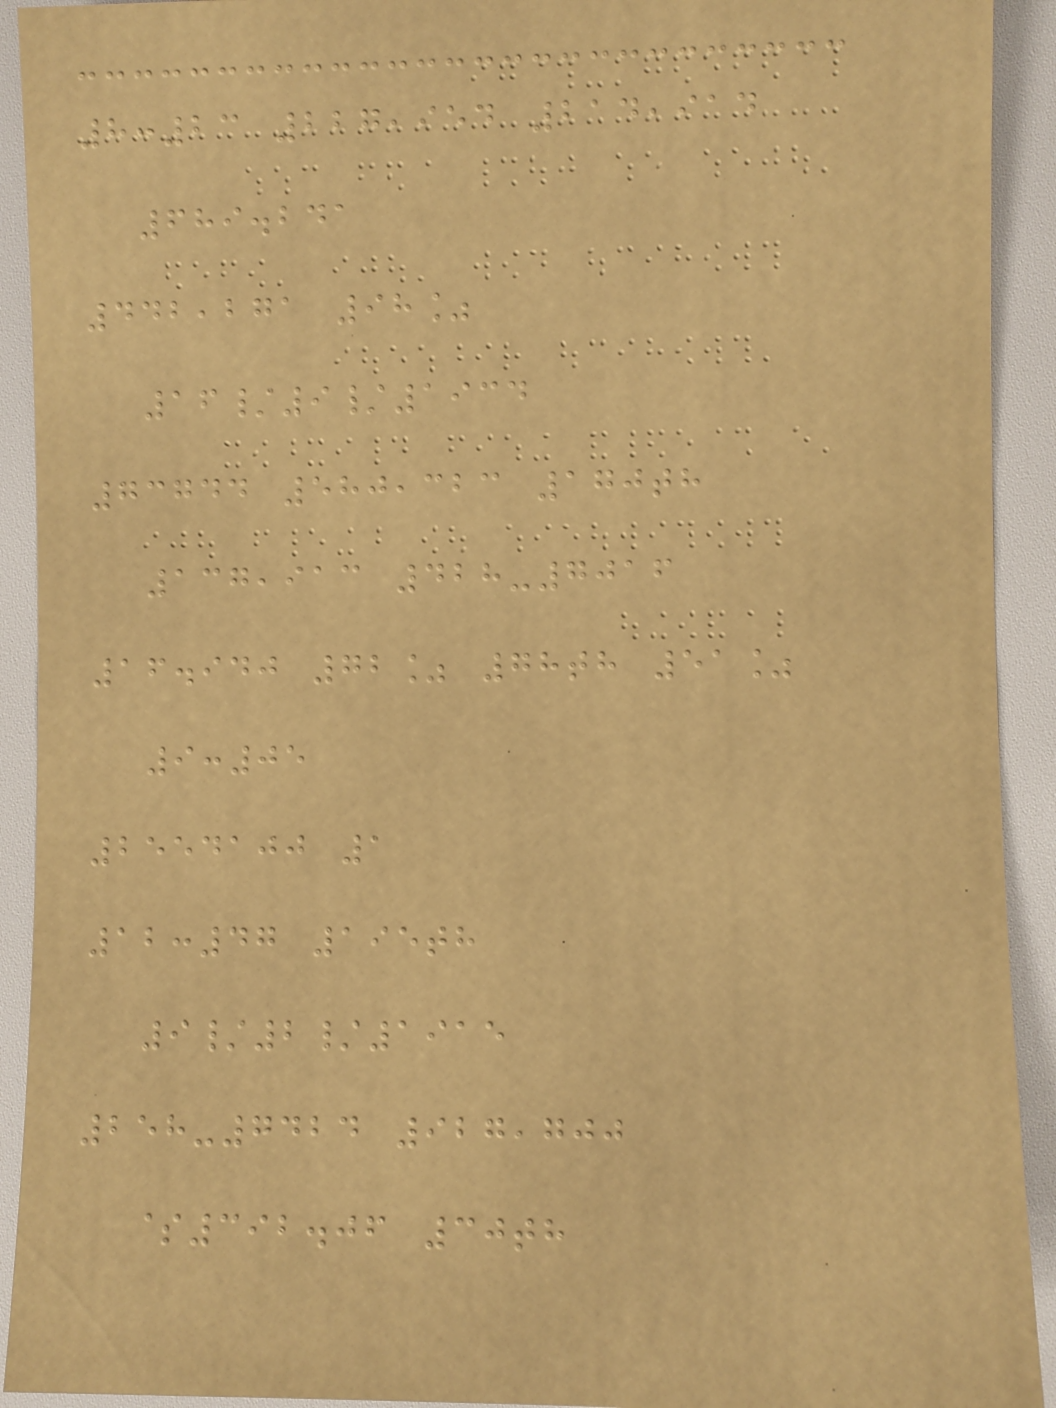8:23 227,954 214,914
689.241
442,271 98%
16/9/1934
73744 580,323 170th
137,913 428-7016
16.940 72% 78th 51%
9:05
2554100 1
12:47 195th
9/2/1915
258-7424 927,700
$392.06 30th
